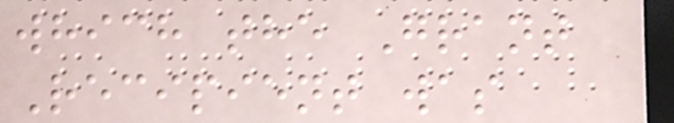which the Grant
Recipient was
